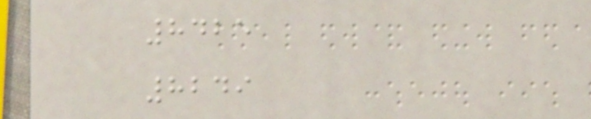8425
8249
